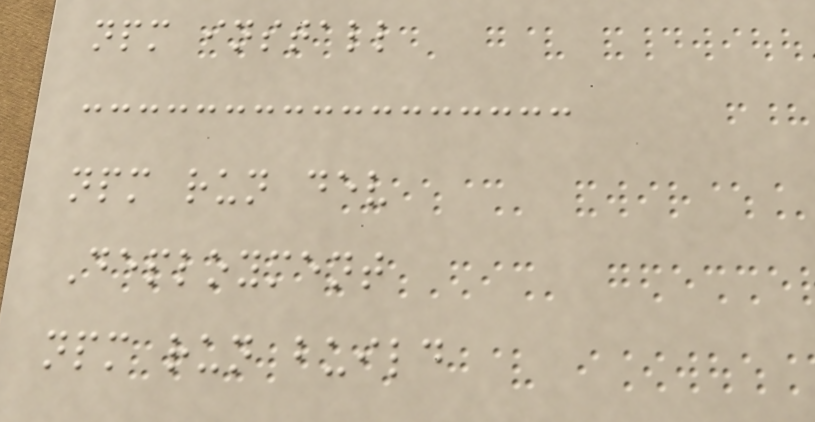npm install
npm run dev
Deployment
npm run build
